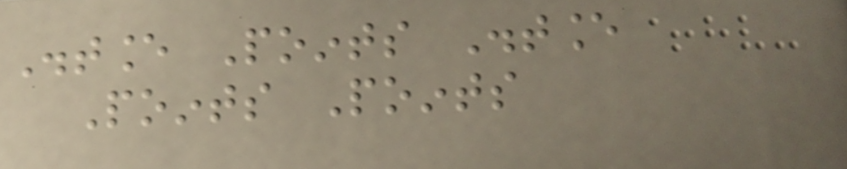Distance Points Distance
Points Points
